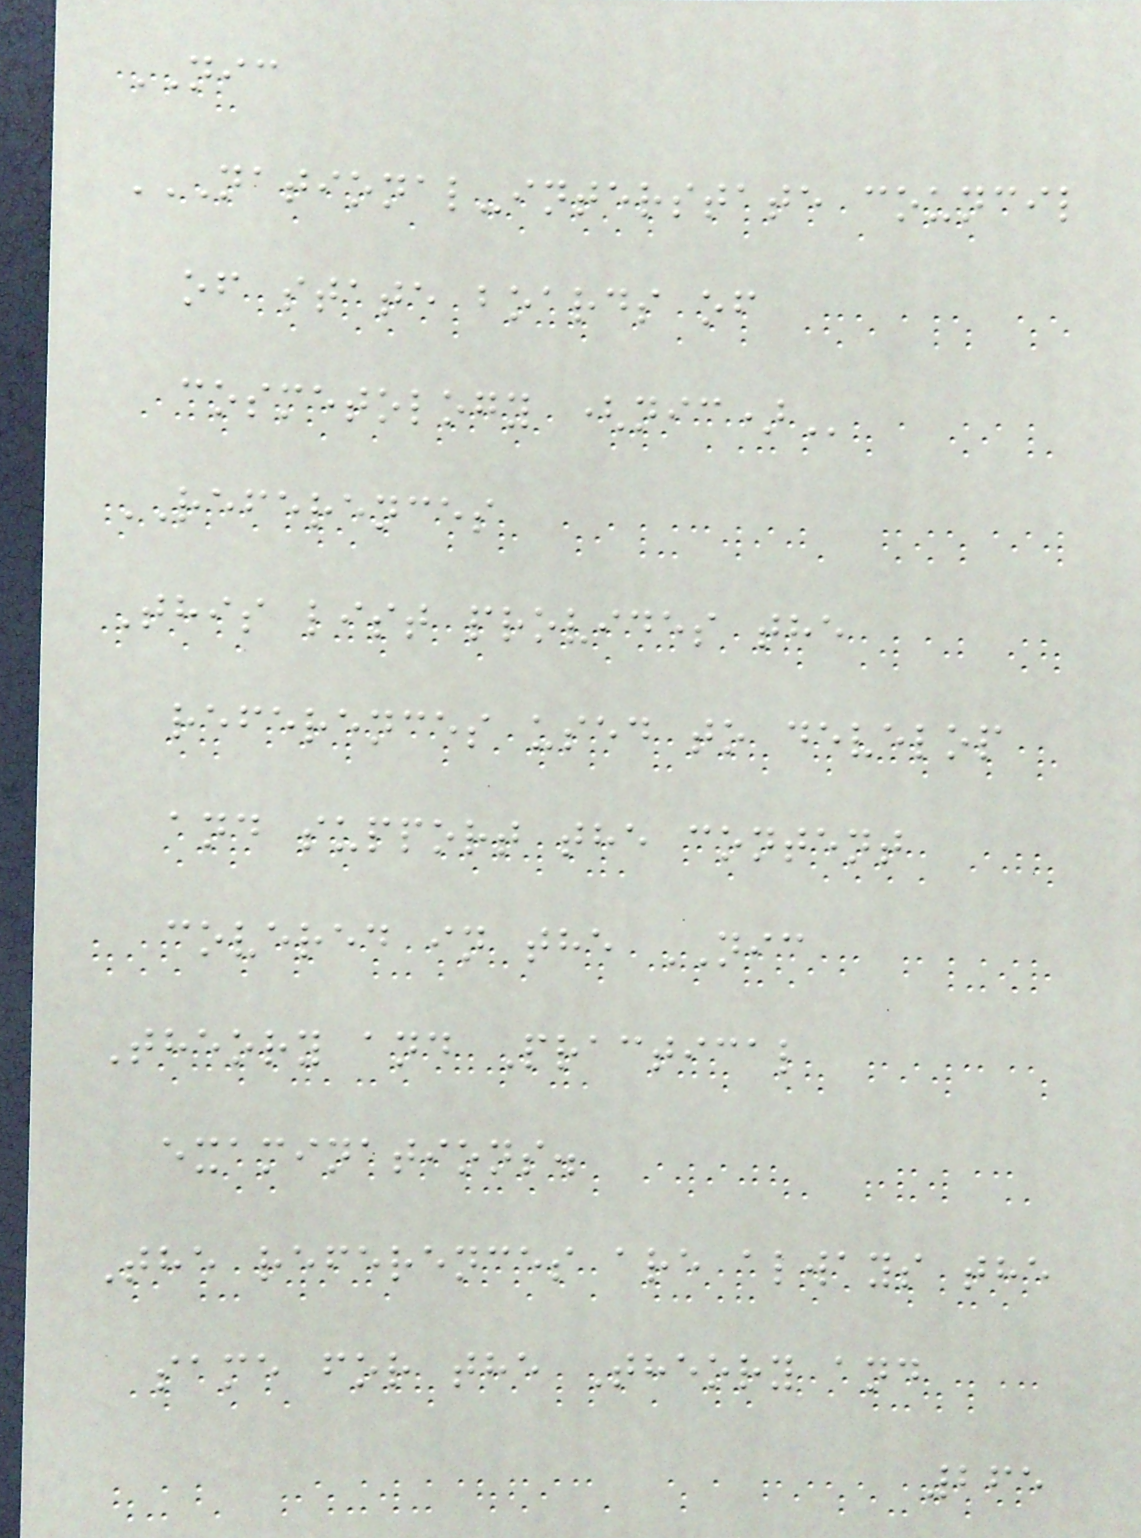NIC
NATIONAL-INTERSTATE COUNCIL
OF STATE BOARDS OF
COSMETOLOGY (NIC)
REFERENCES
This list provides the
references used to develop
and support the content
covered in the NIC
Theory and Practical
examinations.
The references are always the
same for the Theory and
265
